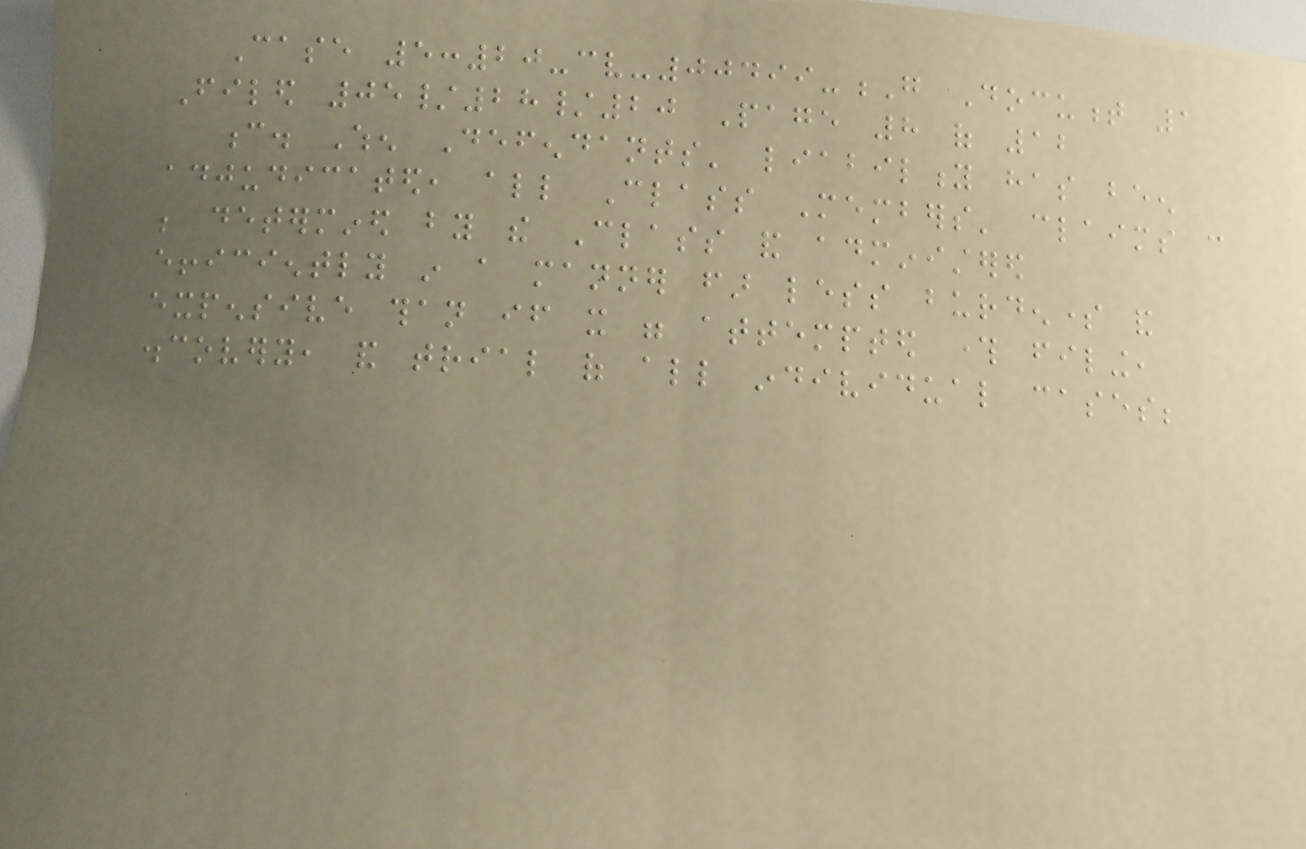Case 5:20-cv-00499-G Document 1
Filed 05/28/20 Page 8 of 12
c. When Defendants' liability has been
adjudicated, all Class Members' claims can
be determined by the Class and administered
efficiently in a manner far less burdensome and
expensive than if it were attempted through filing,
discovery, and trial of all individual cases;
